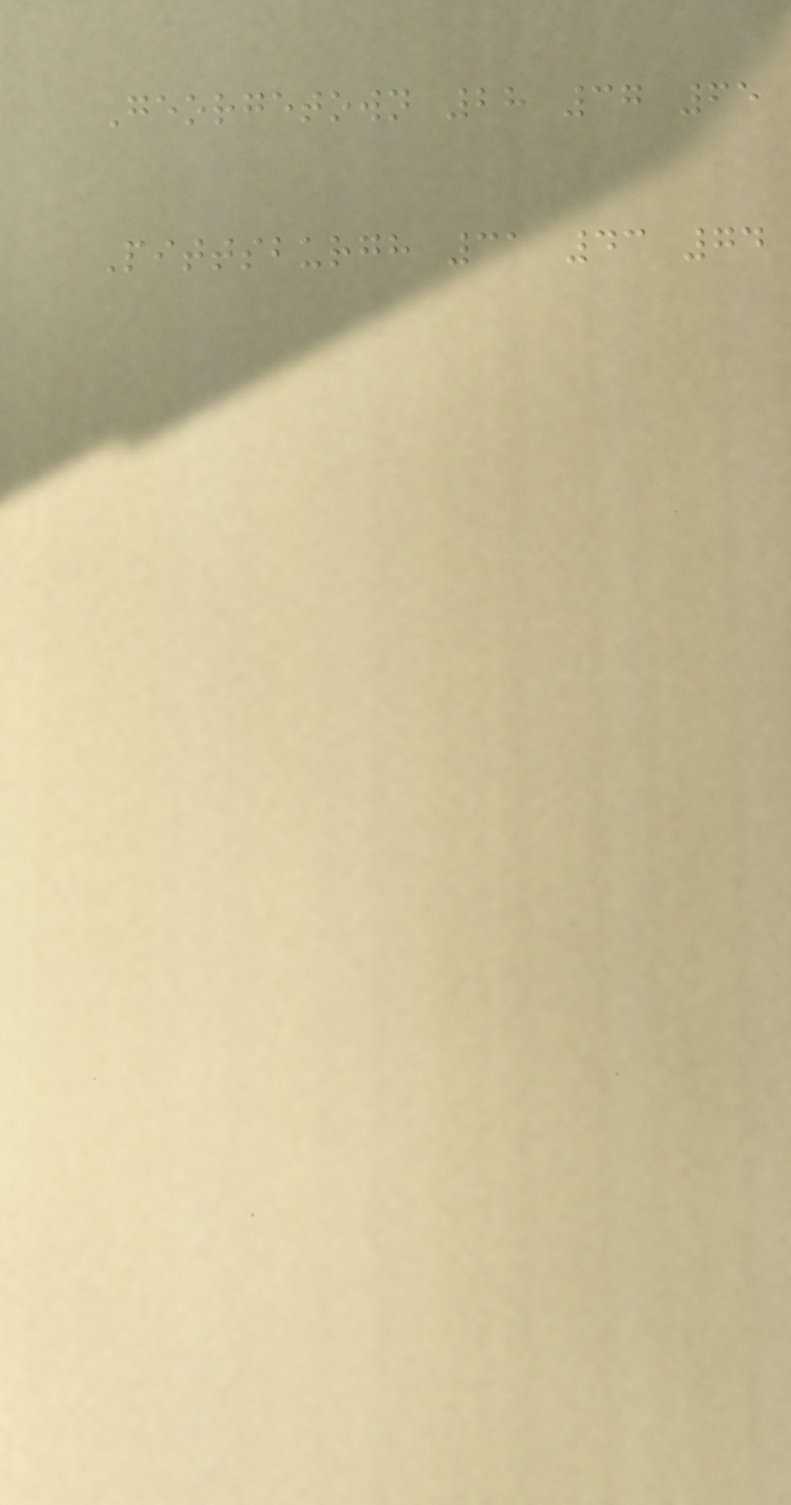Georgetown 28 37 65
Pittsburgh 31 43 74
